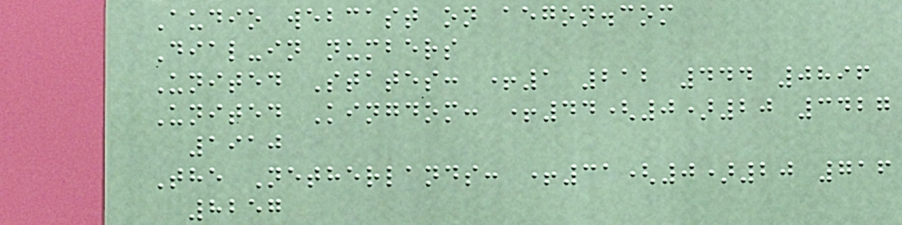Audio webcast on aegon.com
Dial-in numbers
United States: +1 212 444 0896
United Kingdom: +44(0)20 3427
1910
The Netherlands: +31(0)20 716
8257
